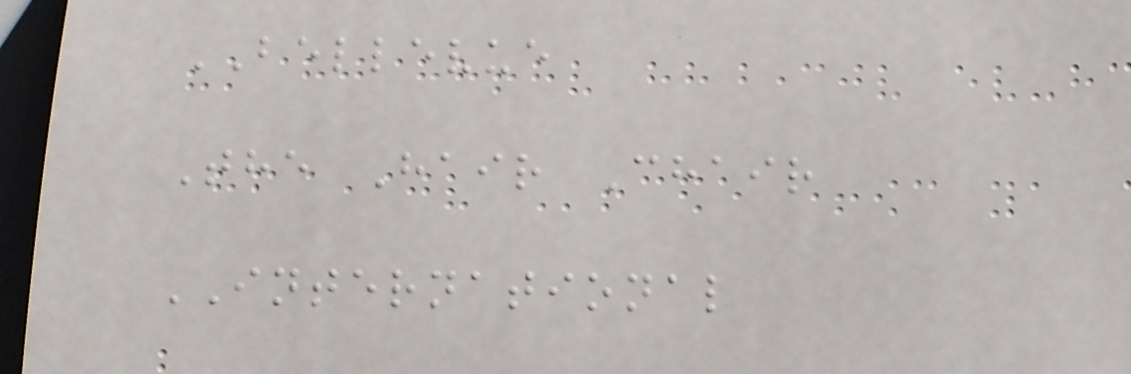BELLEVUE
The Hair Chair
INTERNATIONAL
